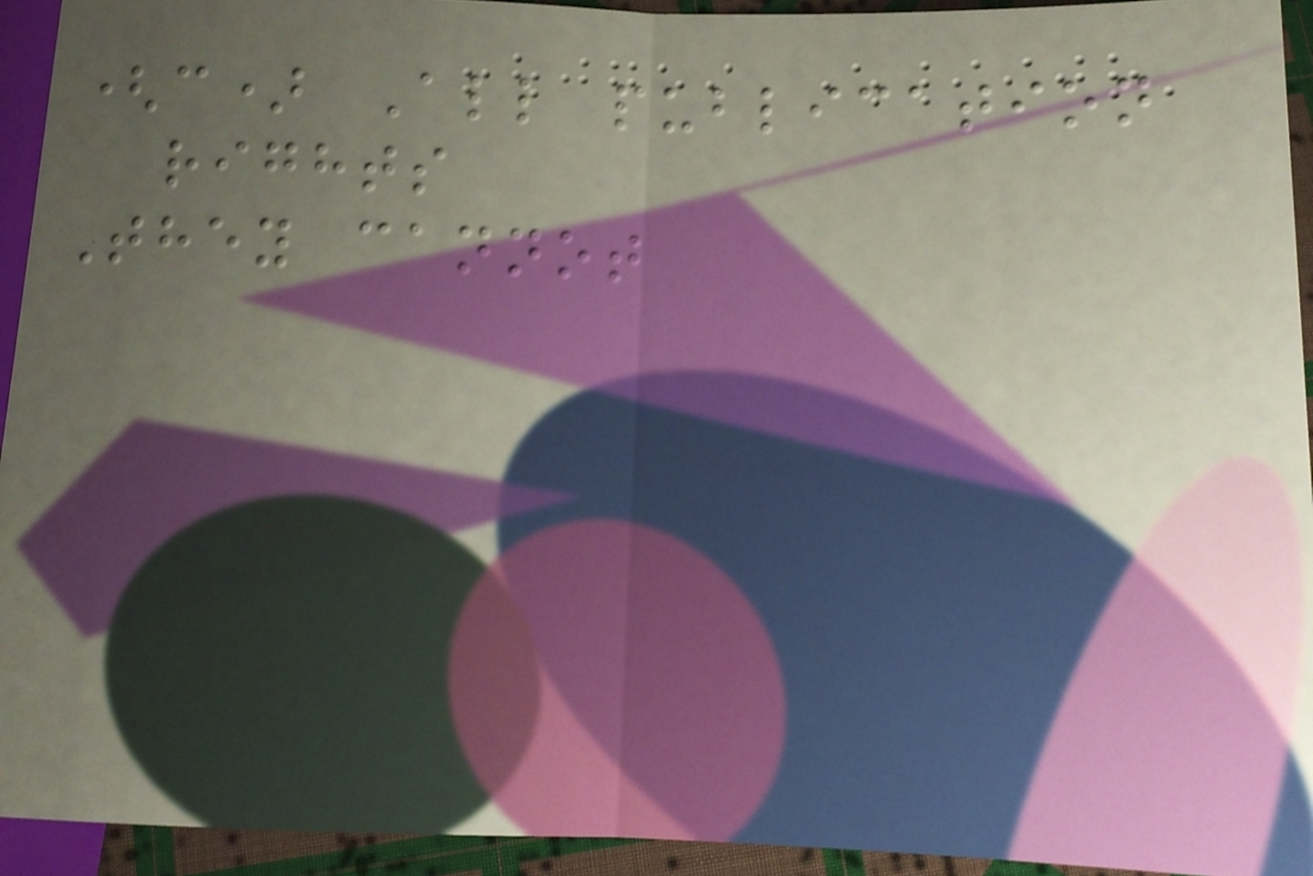(c) All publication
rights
They cannot
